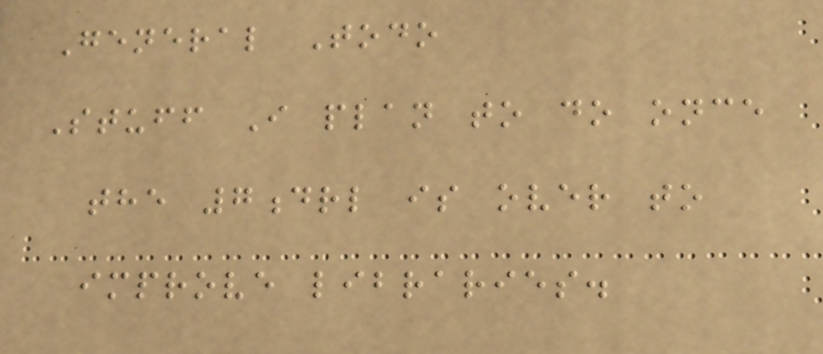General Todo
Stuff I plan to do once
the 7drl is over to
improve libraries.
